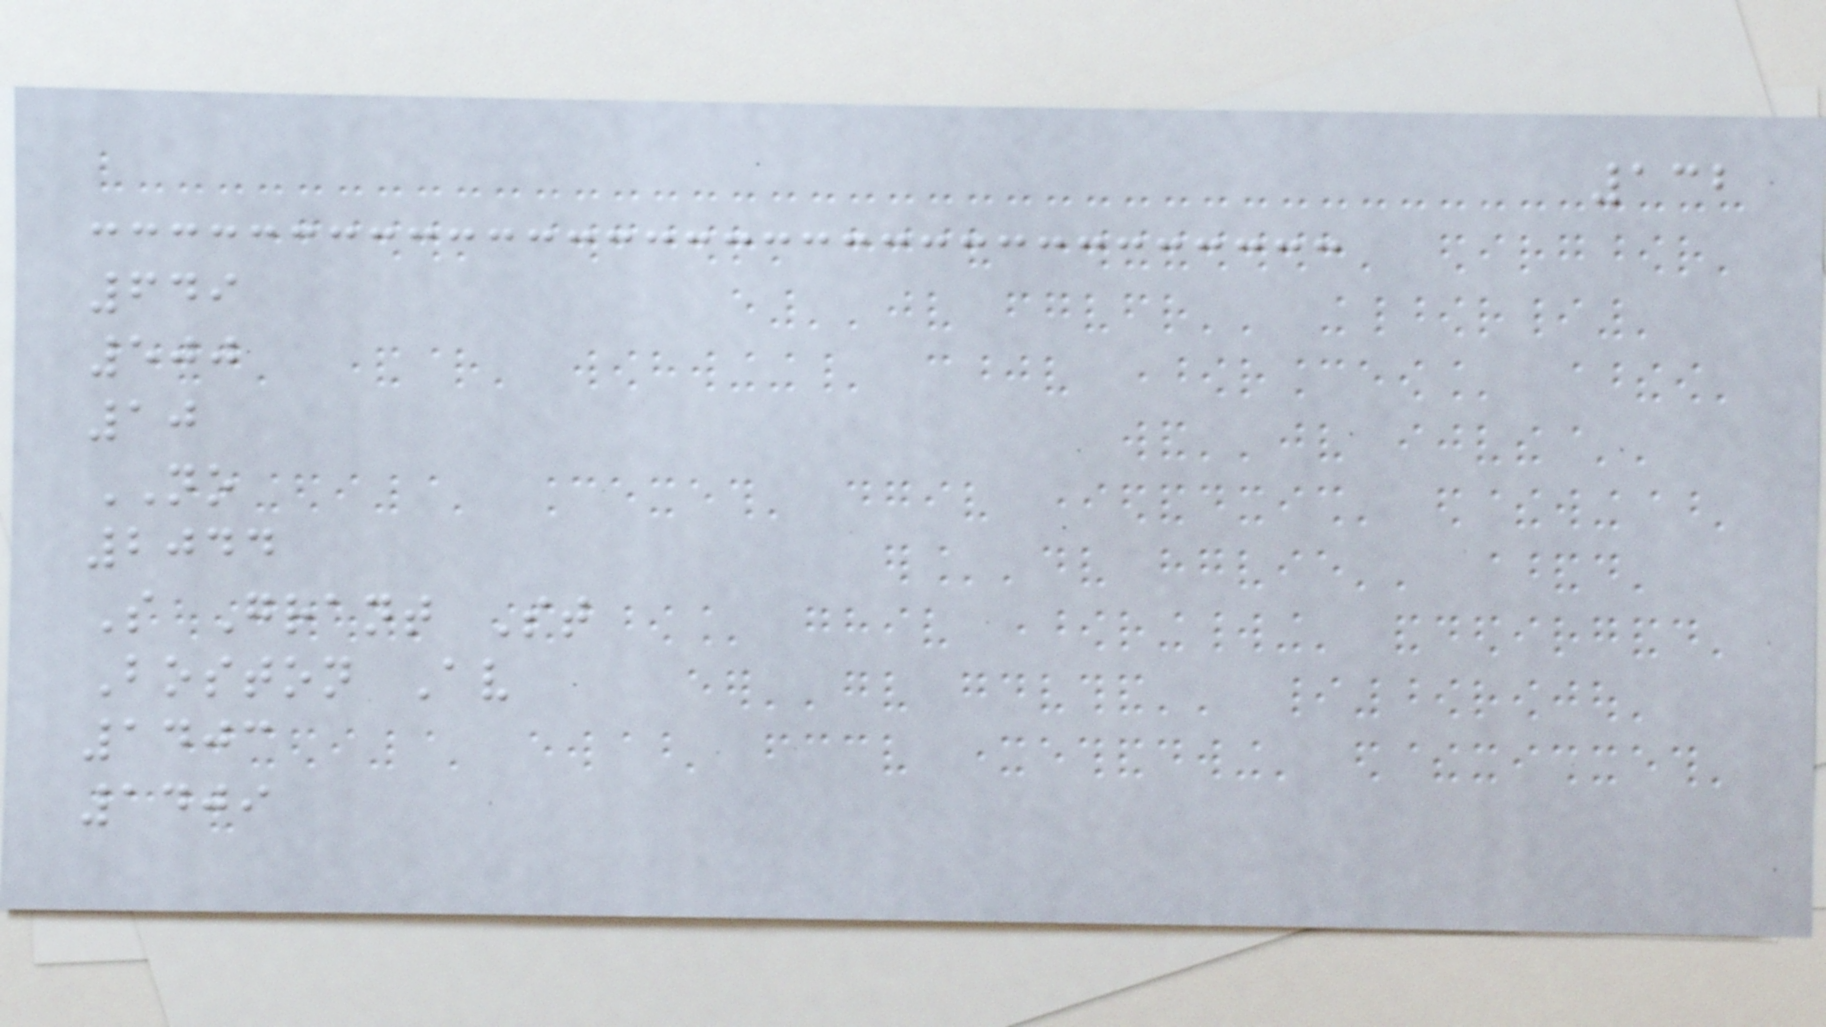132
649
500
10
NO
2044
S Grant St
Boston Av
1403
1409
